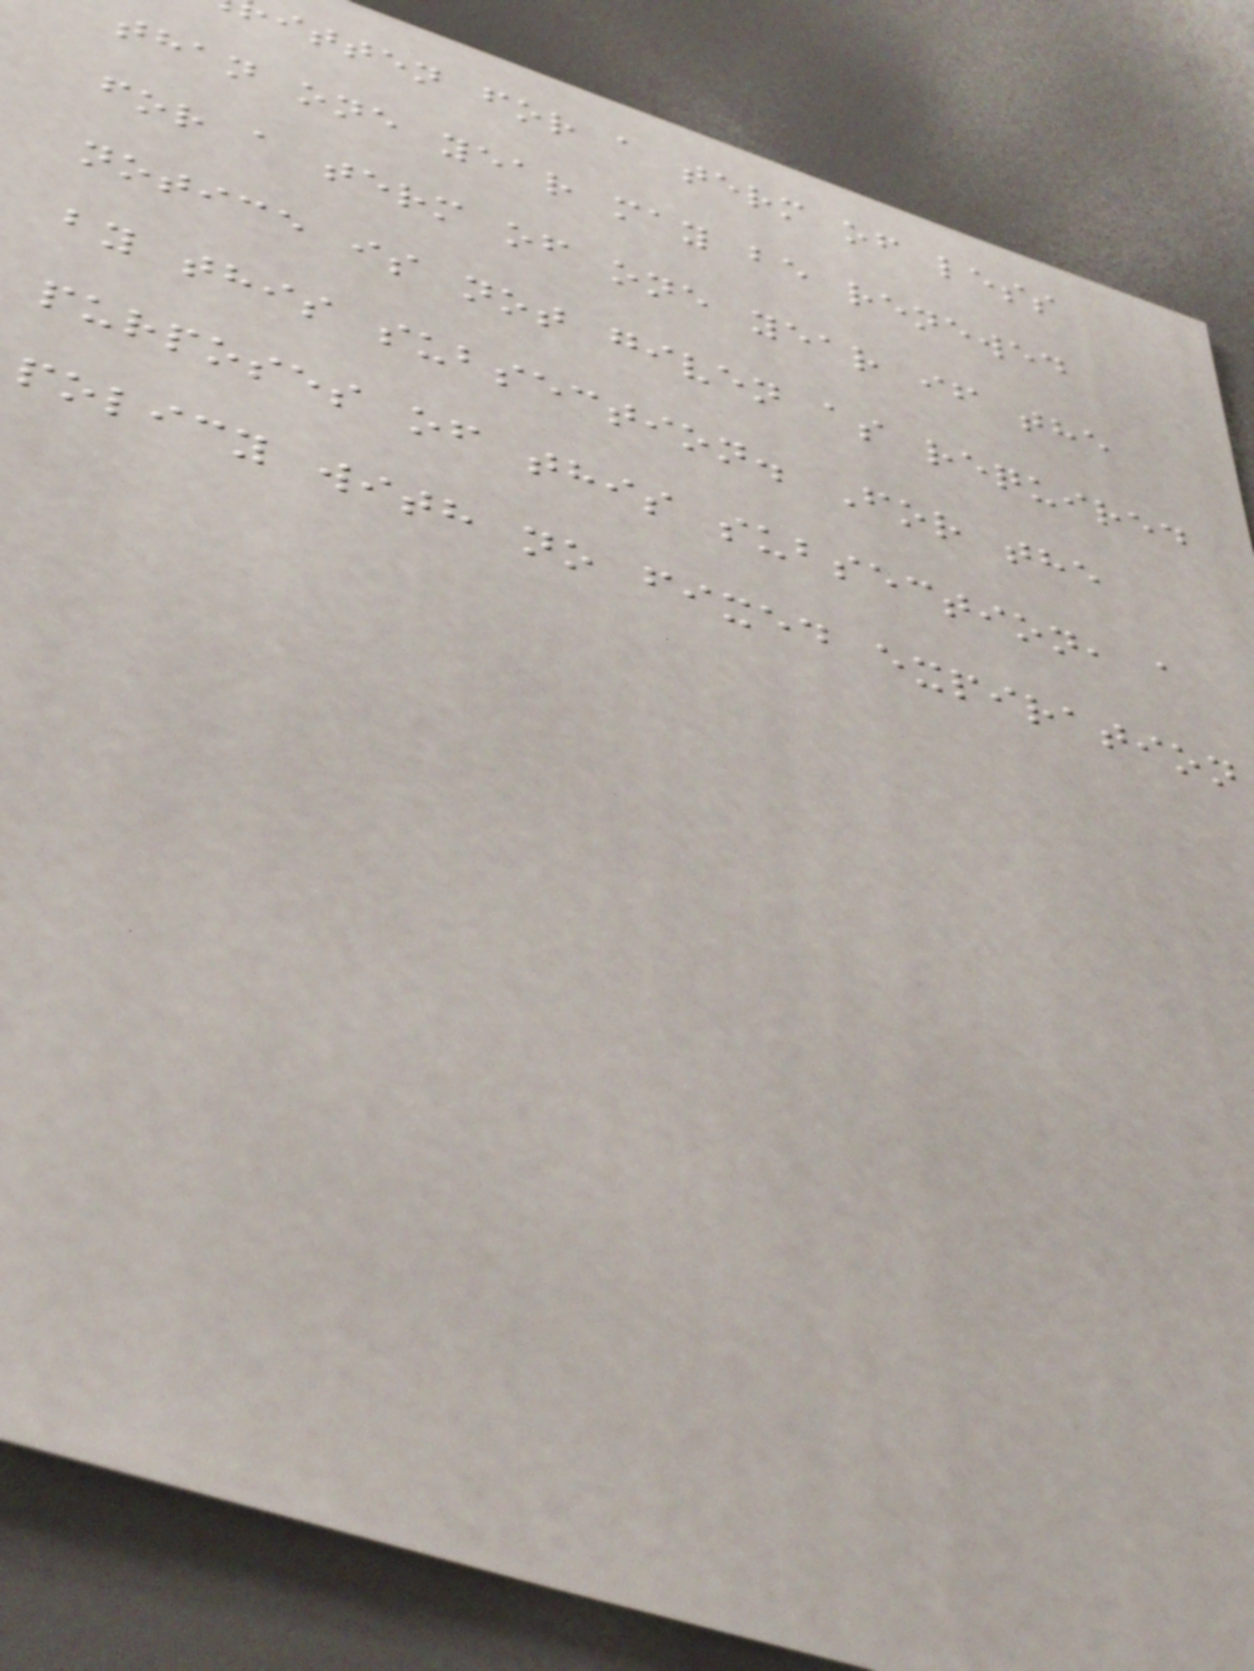itten for a term of less
than one year may be renewed
for a term of one year if the
notice is not given as required
by this subsection. For the
purposes of this subsection, a
policy with no fixed expiration
